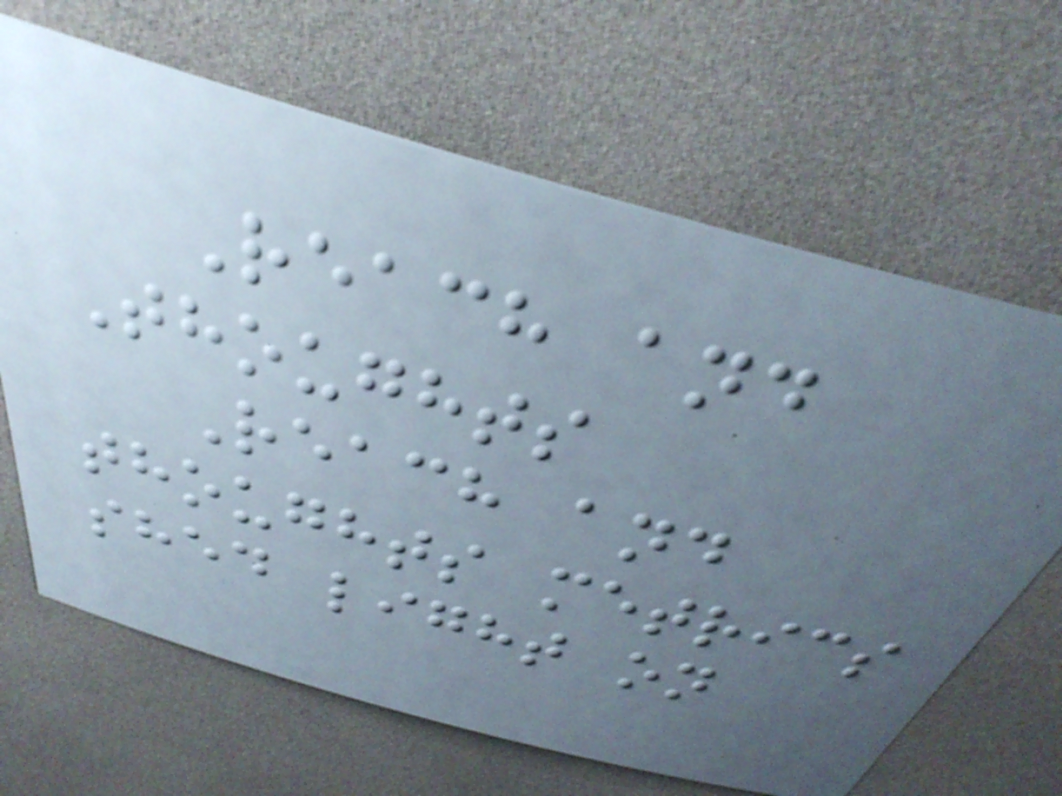Reach and
Thoughts
Reach and
thoughts metrics
shed light on
